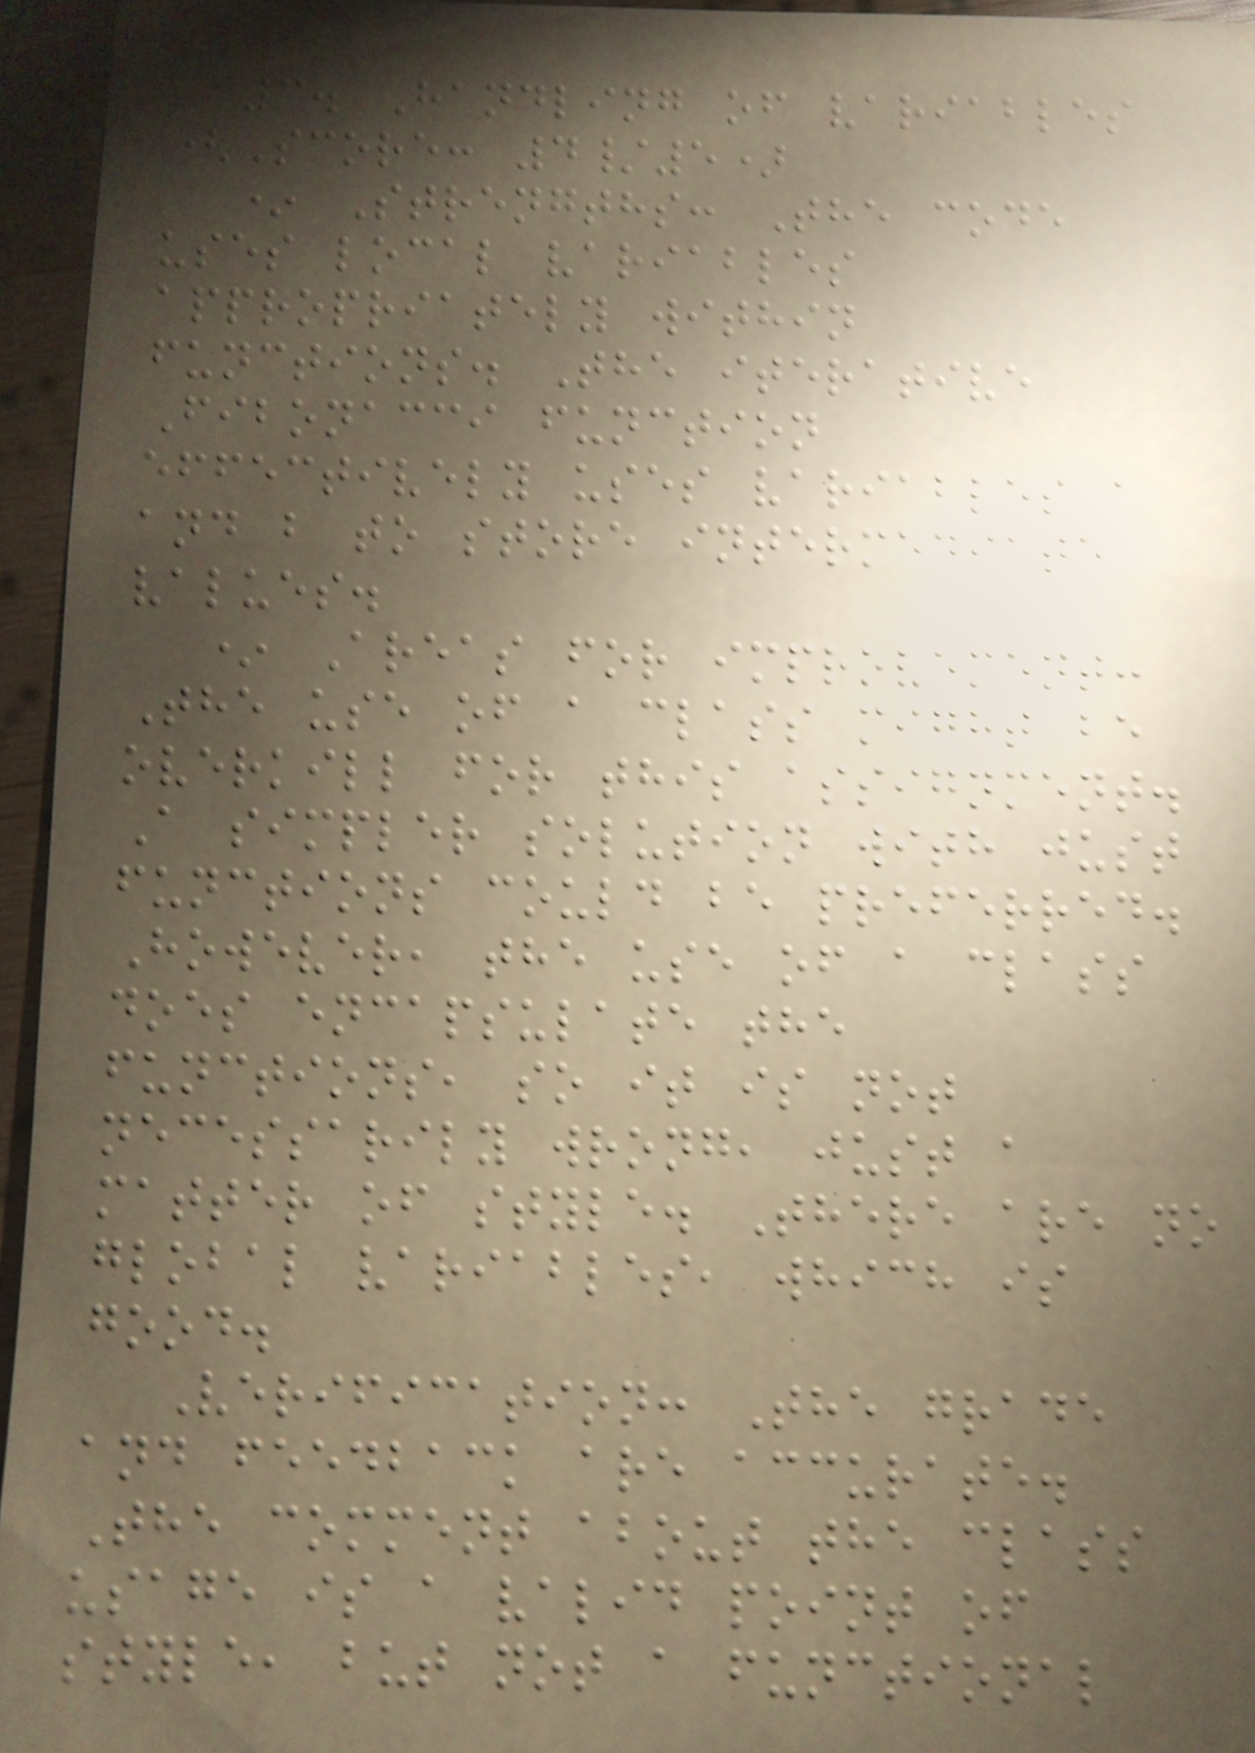3. Handling of variables
(Score: 4/5)
* Strengths: The code
uses local variables
appropriately within
functions. The iterative
Fibonacci function
effectively uses variables a
and b to store intermediate
values.
* Areas for improvement:
The use of a class might be
overkill for this assignment.
A simpler solution with just
functions could be preferred.
However, the use of a class
does encapsulate the
functions, so it is not
necessarily wrong, just a
matter of style. There are no
global variables, which is
good.
Verification: The grade
and feedback are accurate.
The comment about the class
usage is a valid point of
style, but not a functional
